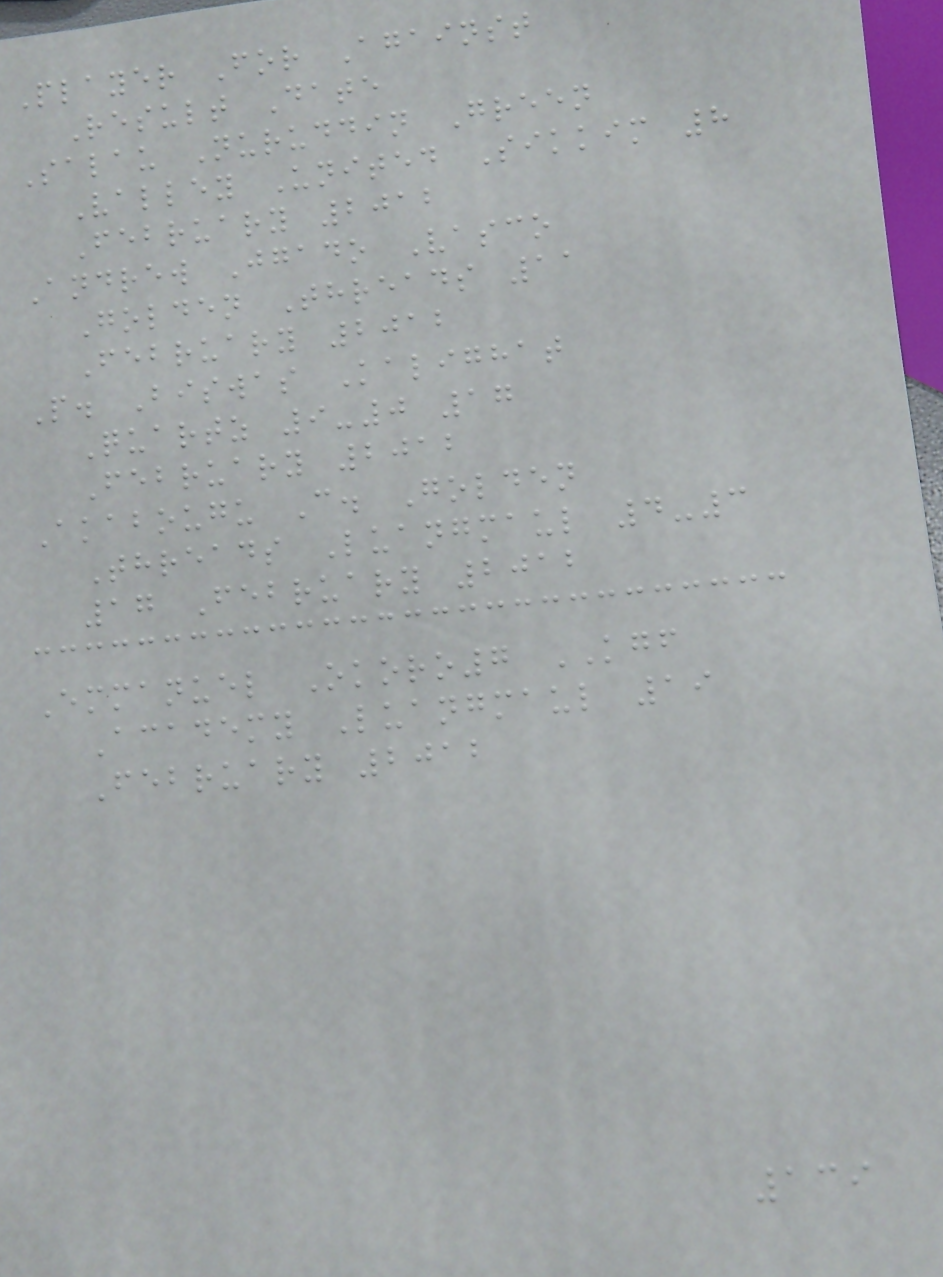Player For Against
Result Date
Salau Nuruddin Green
Valley United Sikkim 8
February 2012
Andrew Jgado Vasco
Golden Threads 11
February 2012
P. Biswas Kalighat
Quartz 9-0 17
February 2012
Akabougu C. Golden
Threads Luangmaul 4-3
17 February 2012
Emmanuel Okoro7 KGF
Academy Luangmaul 19
February 2012
139
